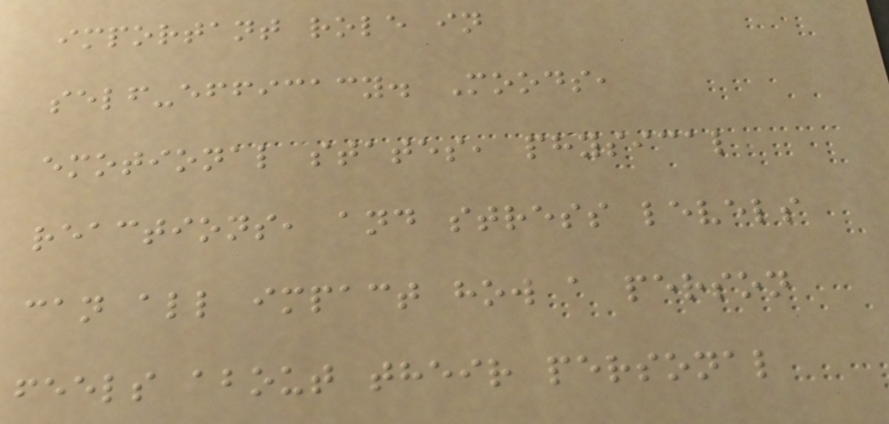important role in
self-efficacy. Moods,
emotional states, physical
reactions, and stress levels
can all impact how a person
feels about their personal
